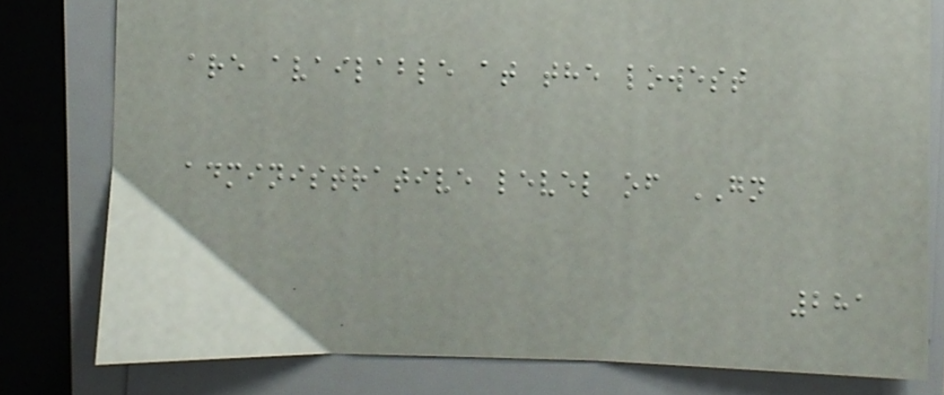are available at the lowest
administrative level of GN
281
